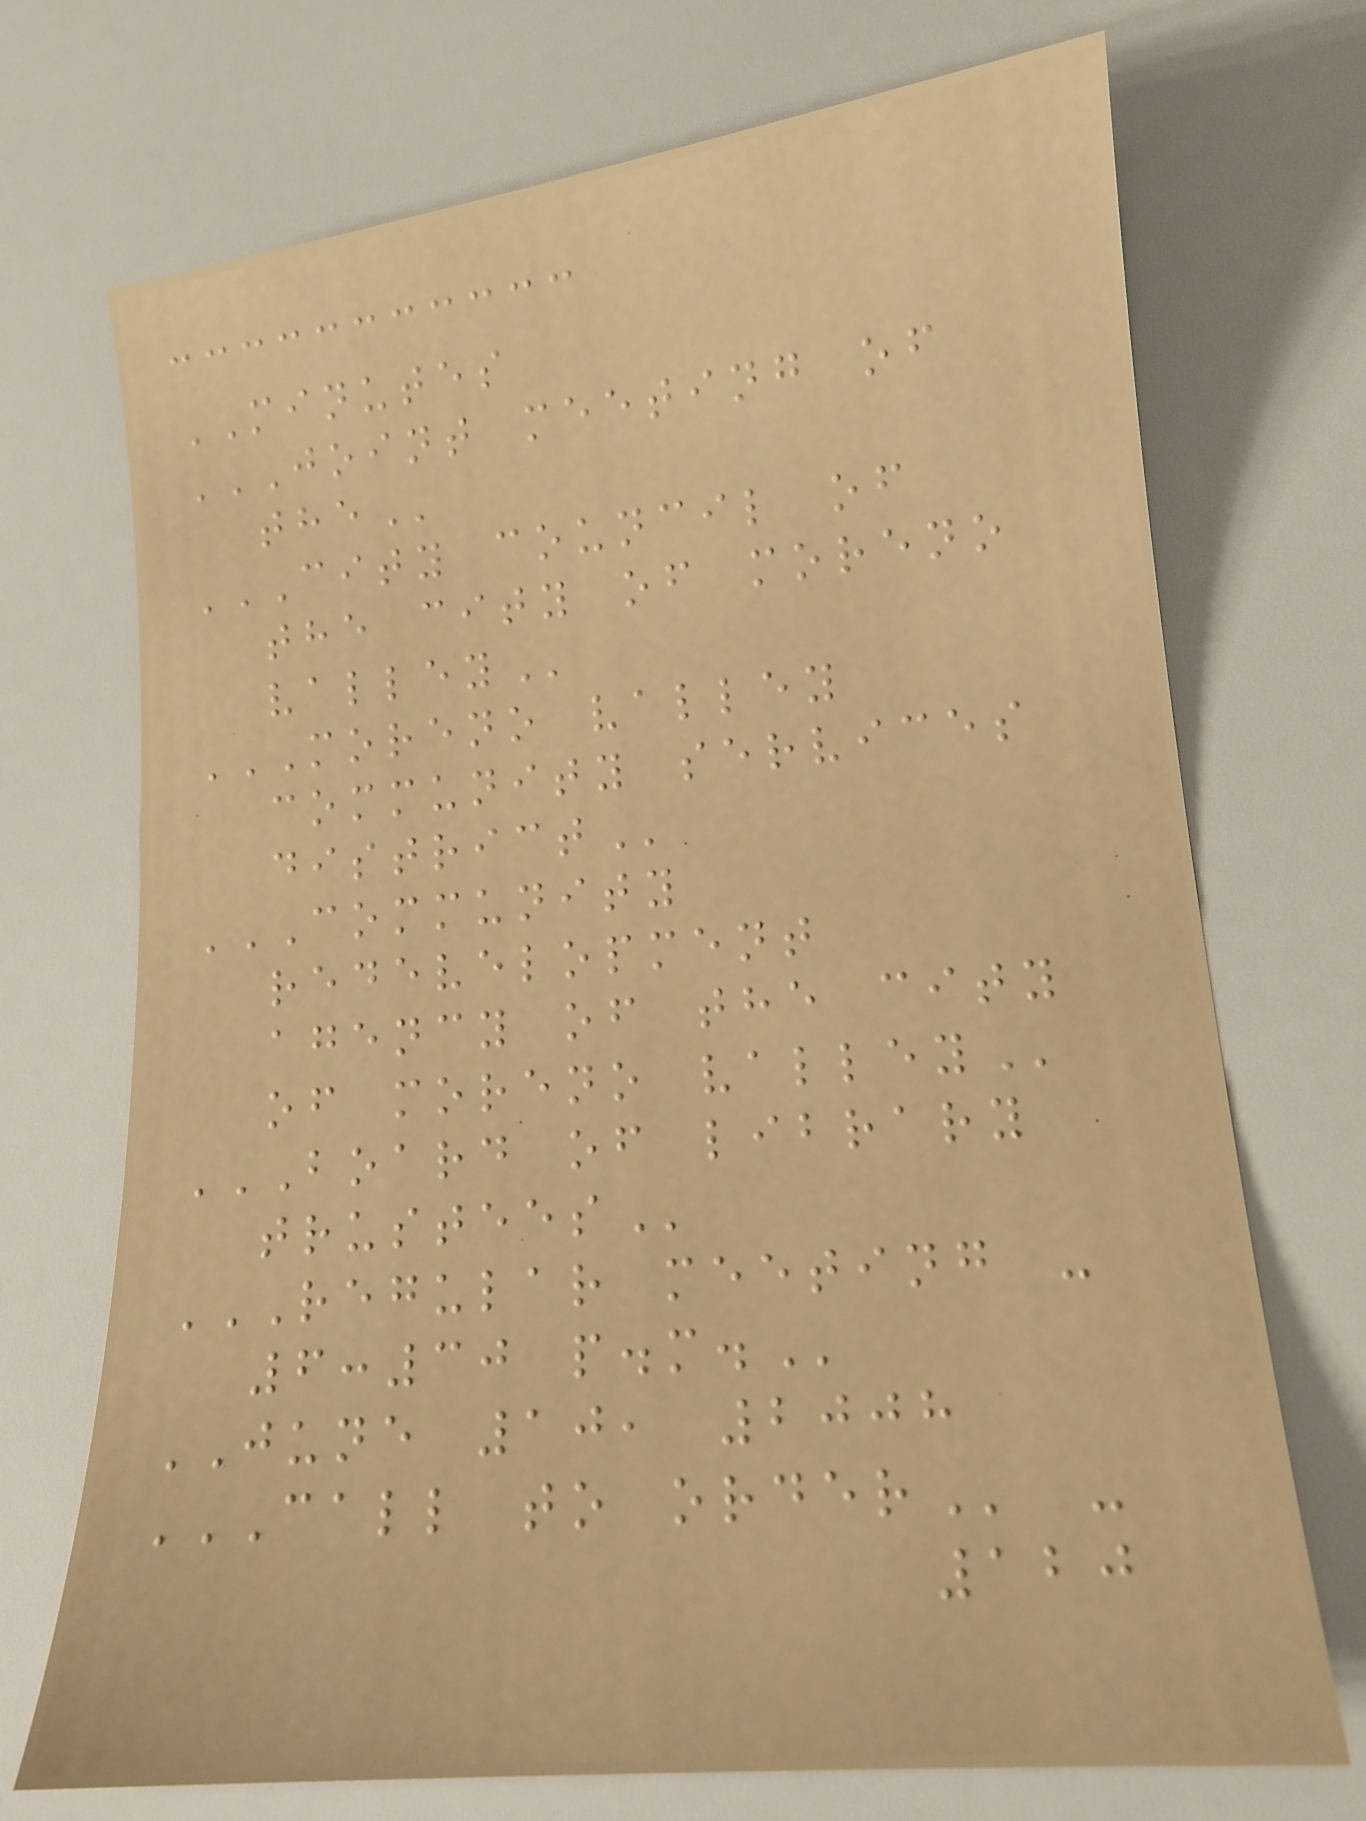MINUTES
JOINT MEETING OF
THE
CITY COUNCIL OF
THE CITY OF MORENO
VALLEY
MORENO VALLEY
COMMUNITY SERVICES
DISTRICT
COMMUNITY
REDEVELOPMENT
AGENCY OF THE CITY
OF MORENO VALLEY
BOARD OF LIBRARY
TRUSTEES
REGULAR MEETING -
6:30 P.M.
JUNE 10, 2008
CALL TO ORDER -
120
